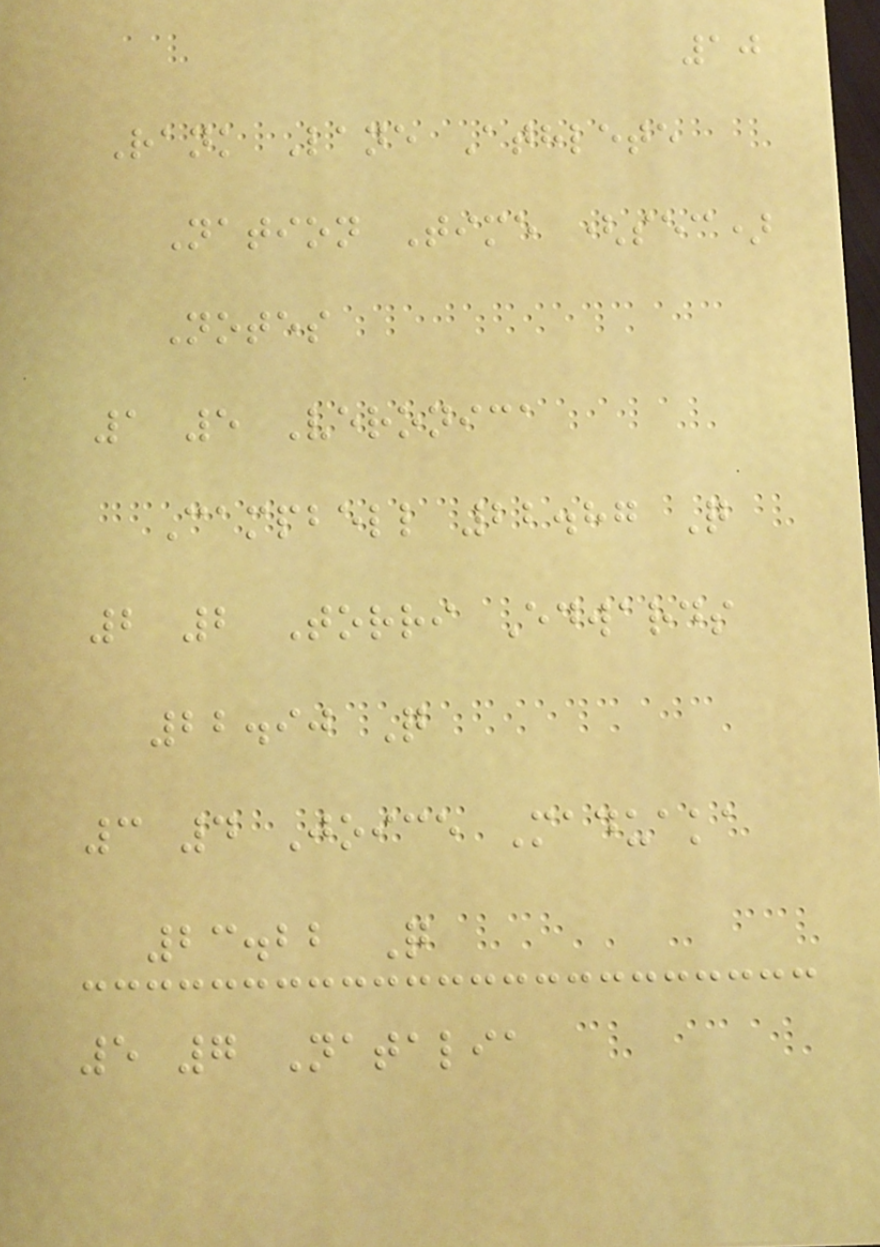10
Rank Lane Athlete
Nation Time (sec)
Notes
1 5 Veronica
Campbell 22.87 Q
2 2 Torri Edwards
22.90 Q
3 4 Joice Maduaka
23.22 Q
5 7 Natalia
